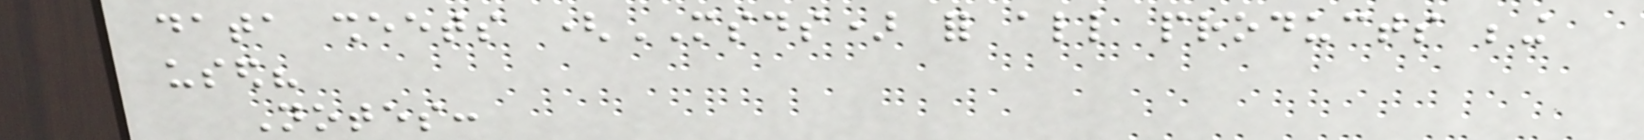data sheets (MSDS) for all products being
used?
Notes:
